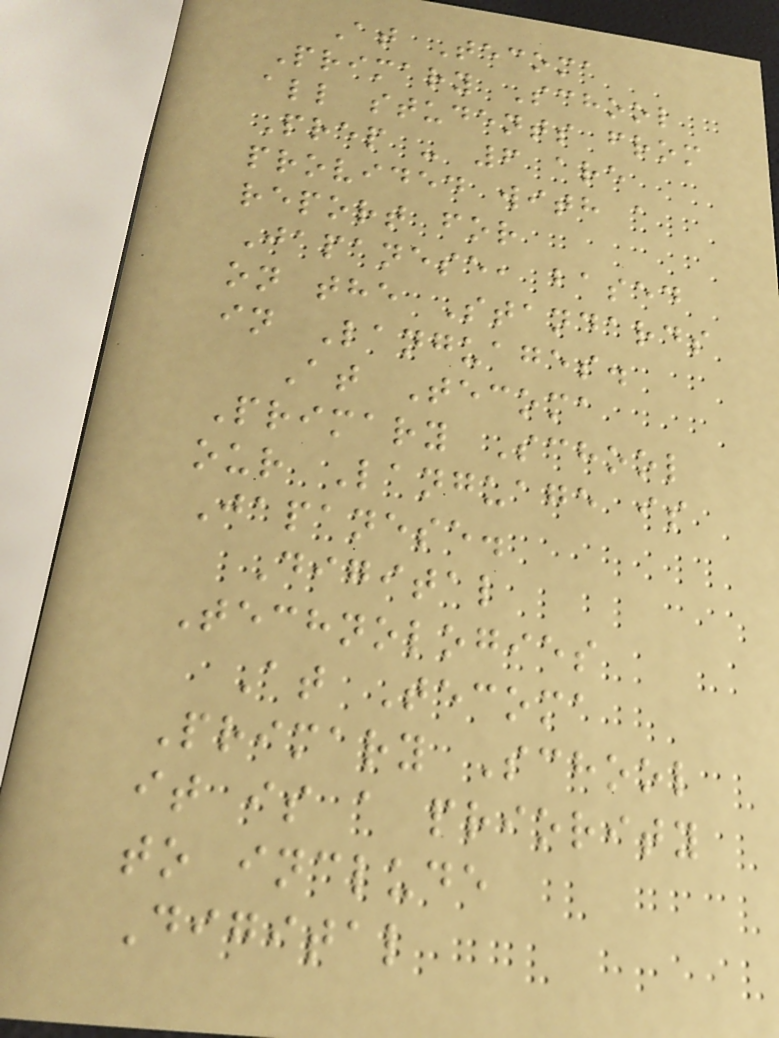At Tecoma
Primary School
all students from
Prep - 6 are
provided with a
report for
Japanese, based
on the Standards
in Languages.
At Tecoma
Primary School
our Language is
Japanese.
Digital
Technologies
At Tecoma
Primary School
it is a priority
to include
Digital
